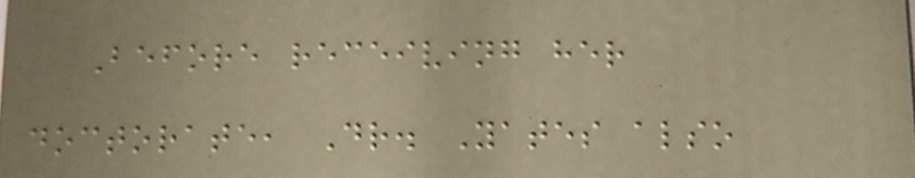Before receiving her
doctorate, Dr. Yates also
